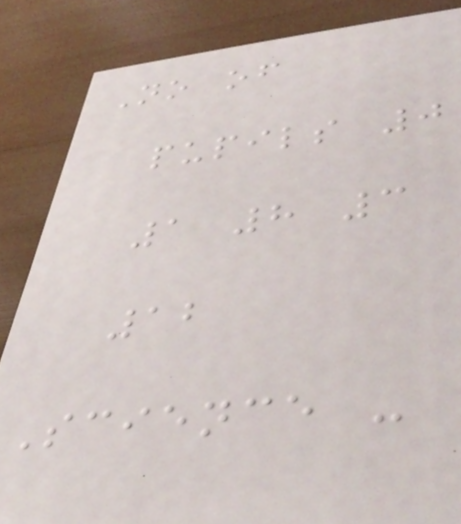No of
pupils 0
1 8 3
12
Science -
